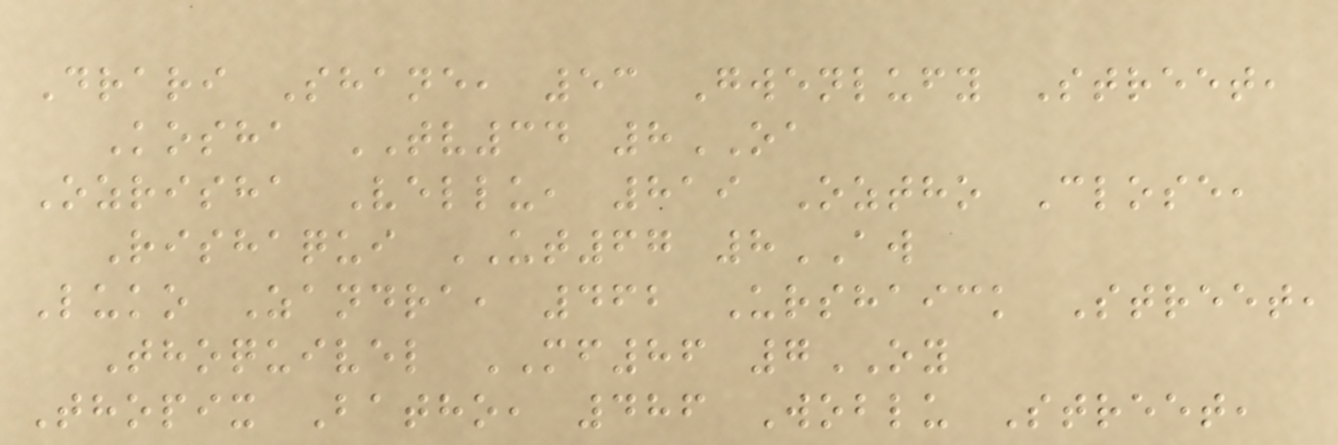Drari Shane, 53 Gwenlufy Street,
Kosha TV34 8OA
Ozrisha Vellu, 819 Oztho Close,
Rishaqui UT67 8AW
Luko Zandra, 462 Urshaick Street,
Thoquivel MF86 7OY
Thopix Batho, 486 Woblu Street,
